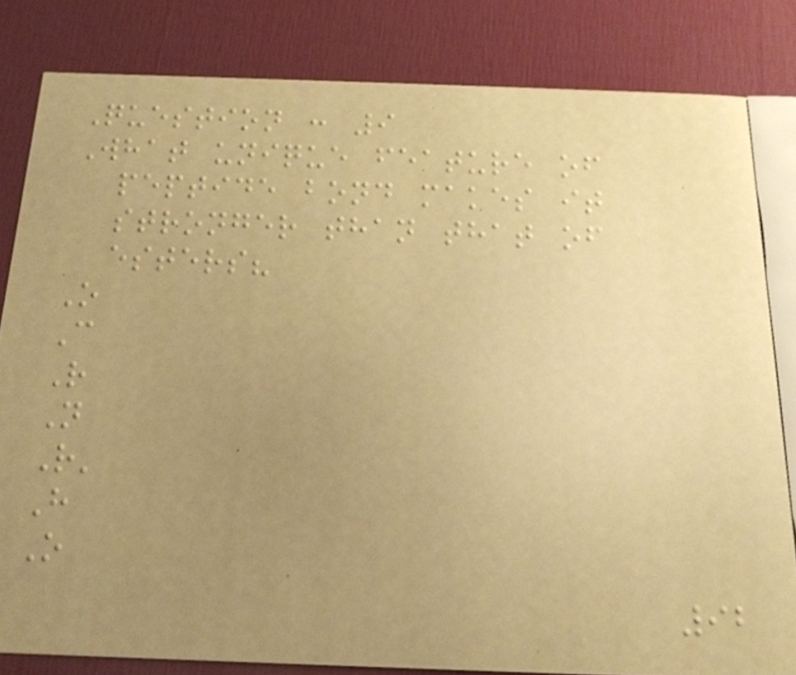Question : 9
What unique feature of
peptide bond makes it
stronger than that of
esters?
O
C
R
N
R'
H
O
92
